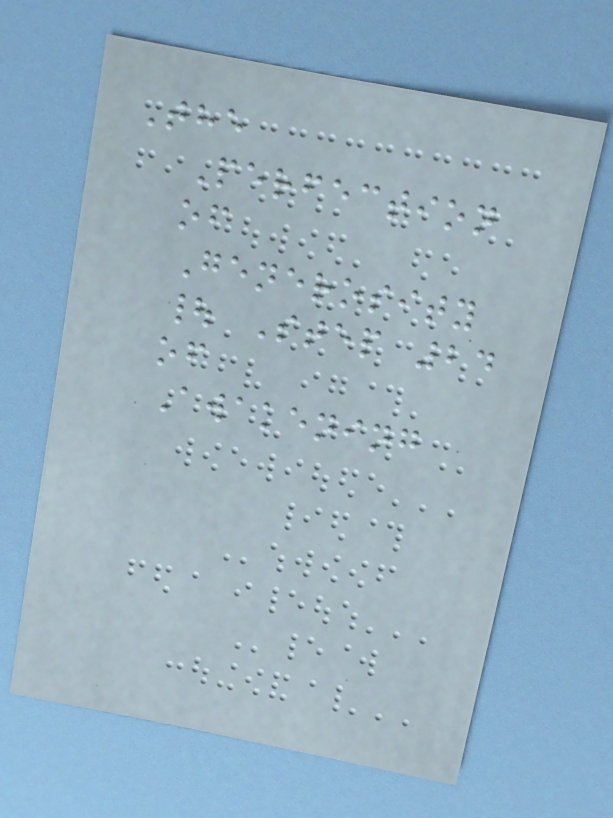The
Perfection
of
Generosity
| Step 24
of
Awakening
